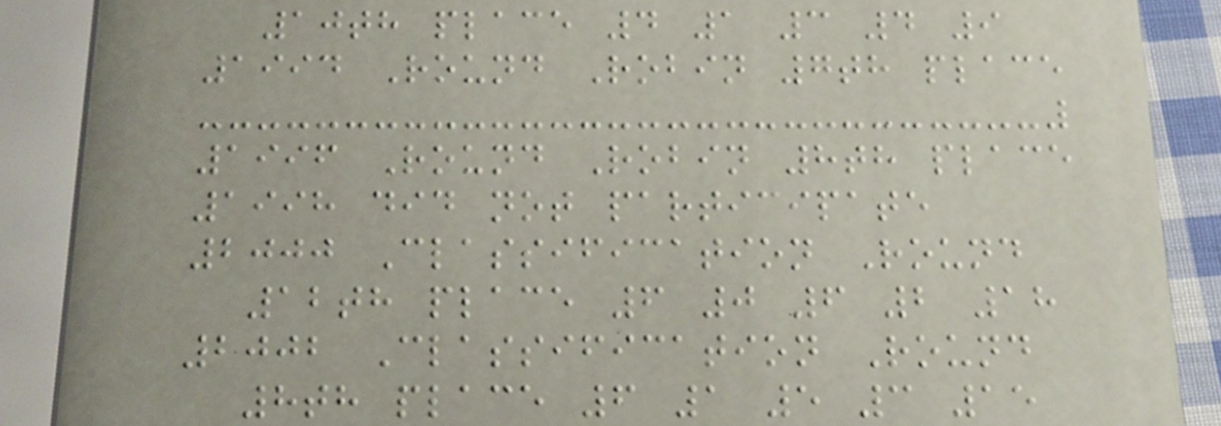10th place 4 1 3 4 9
1994 Round Robin 7th place
1996 Round Robin 8th place
1998 did not participate
2000 Classification Round
12th place 6 0 6 2 18
2002 Classification Round
8th place 6 1 5 3 15
